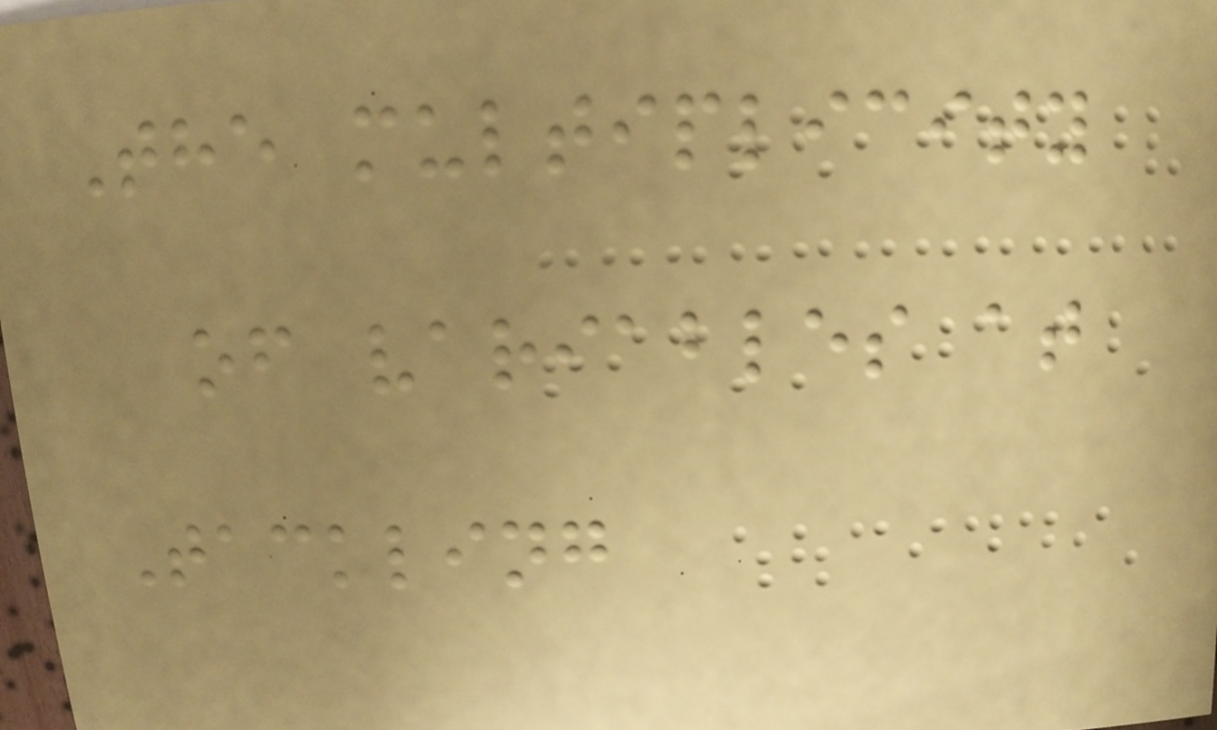The multiplicity
of variables at
Tackling
